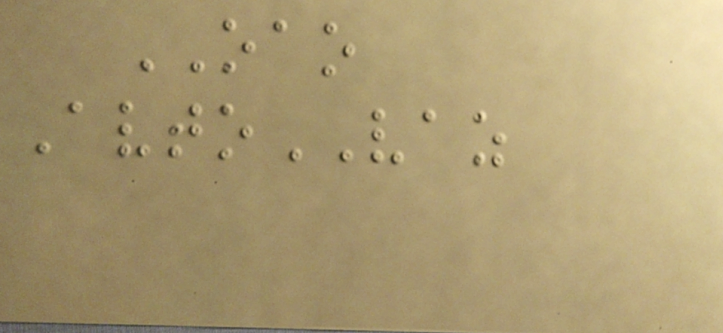OAO
AvtoVAZ
